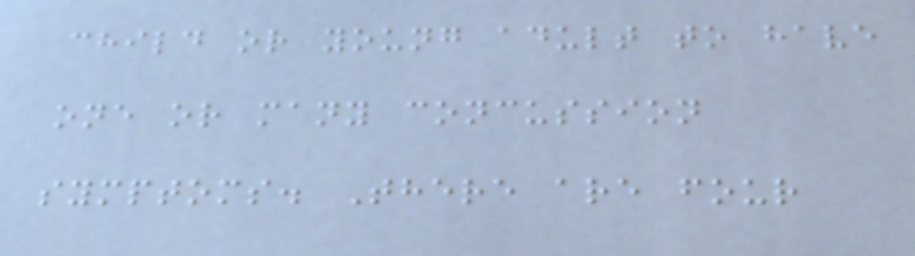child or young adult to have
one or many concussion
symptoms. There are four
